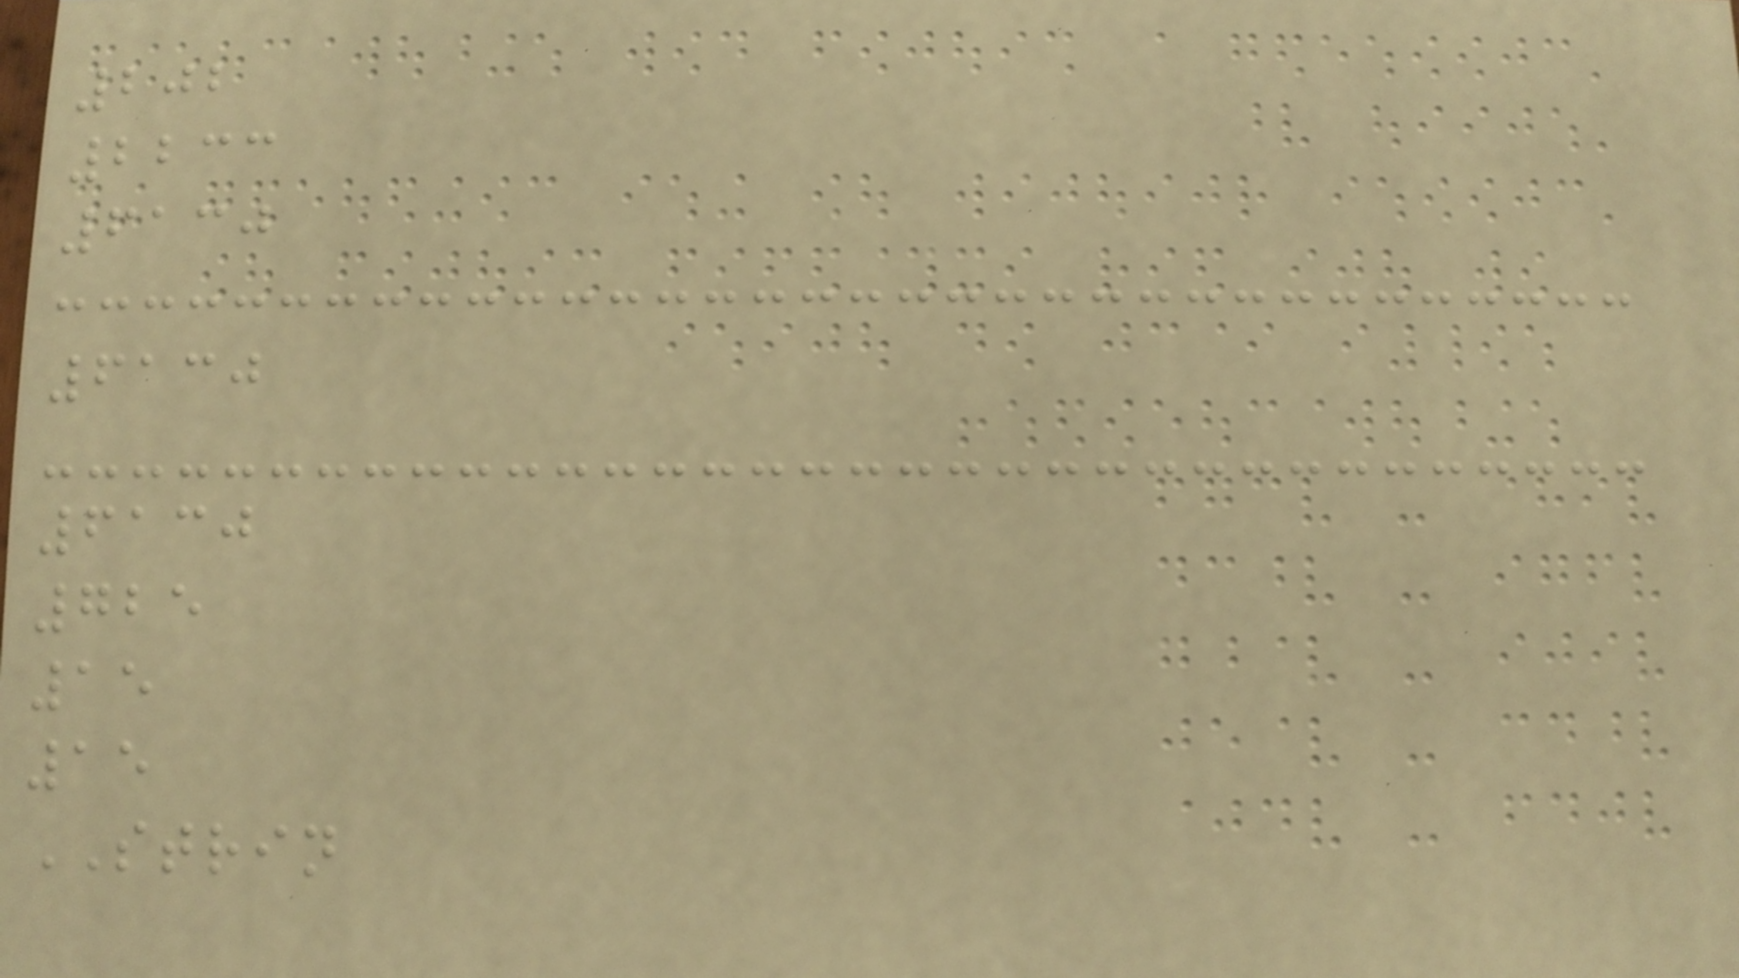202
2233
6130
6130
6130
725
15
15
STRIN
